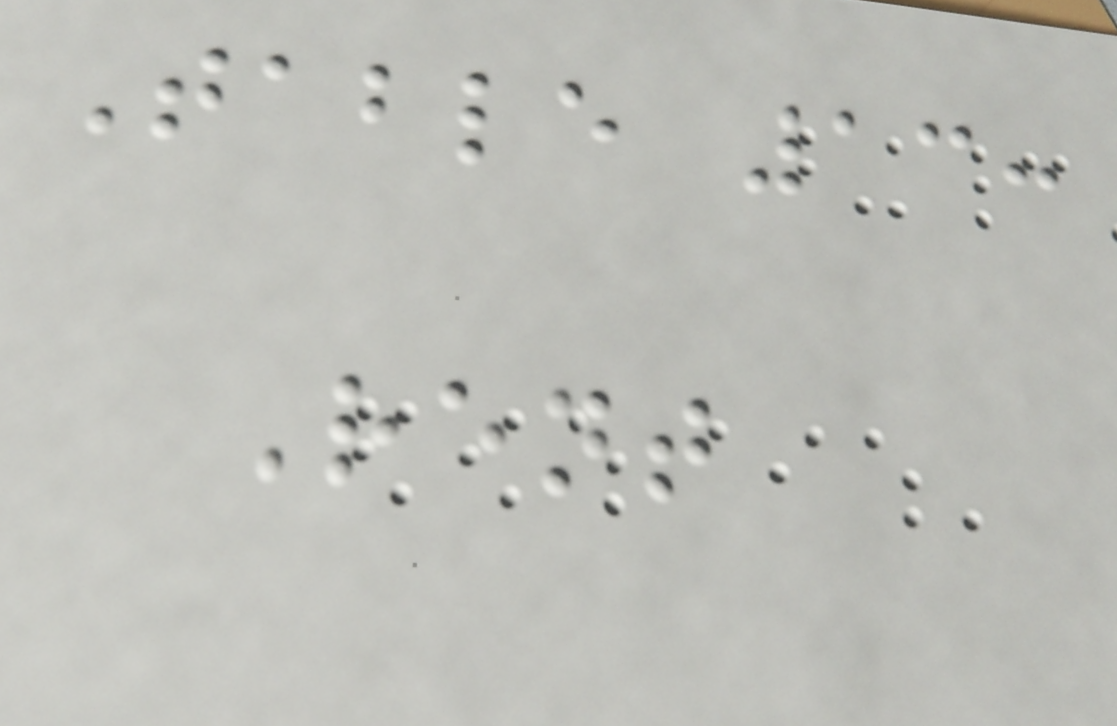Table 13:
Rent
